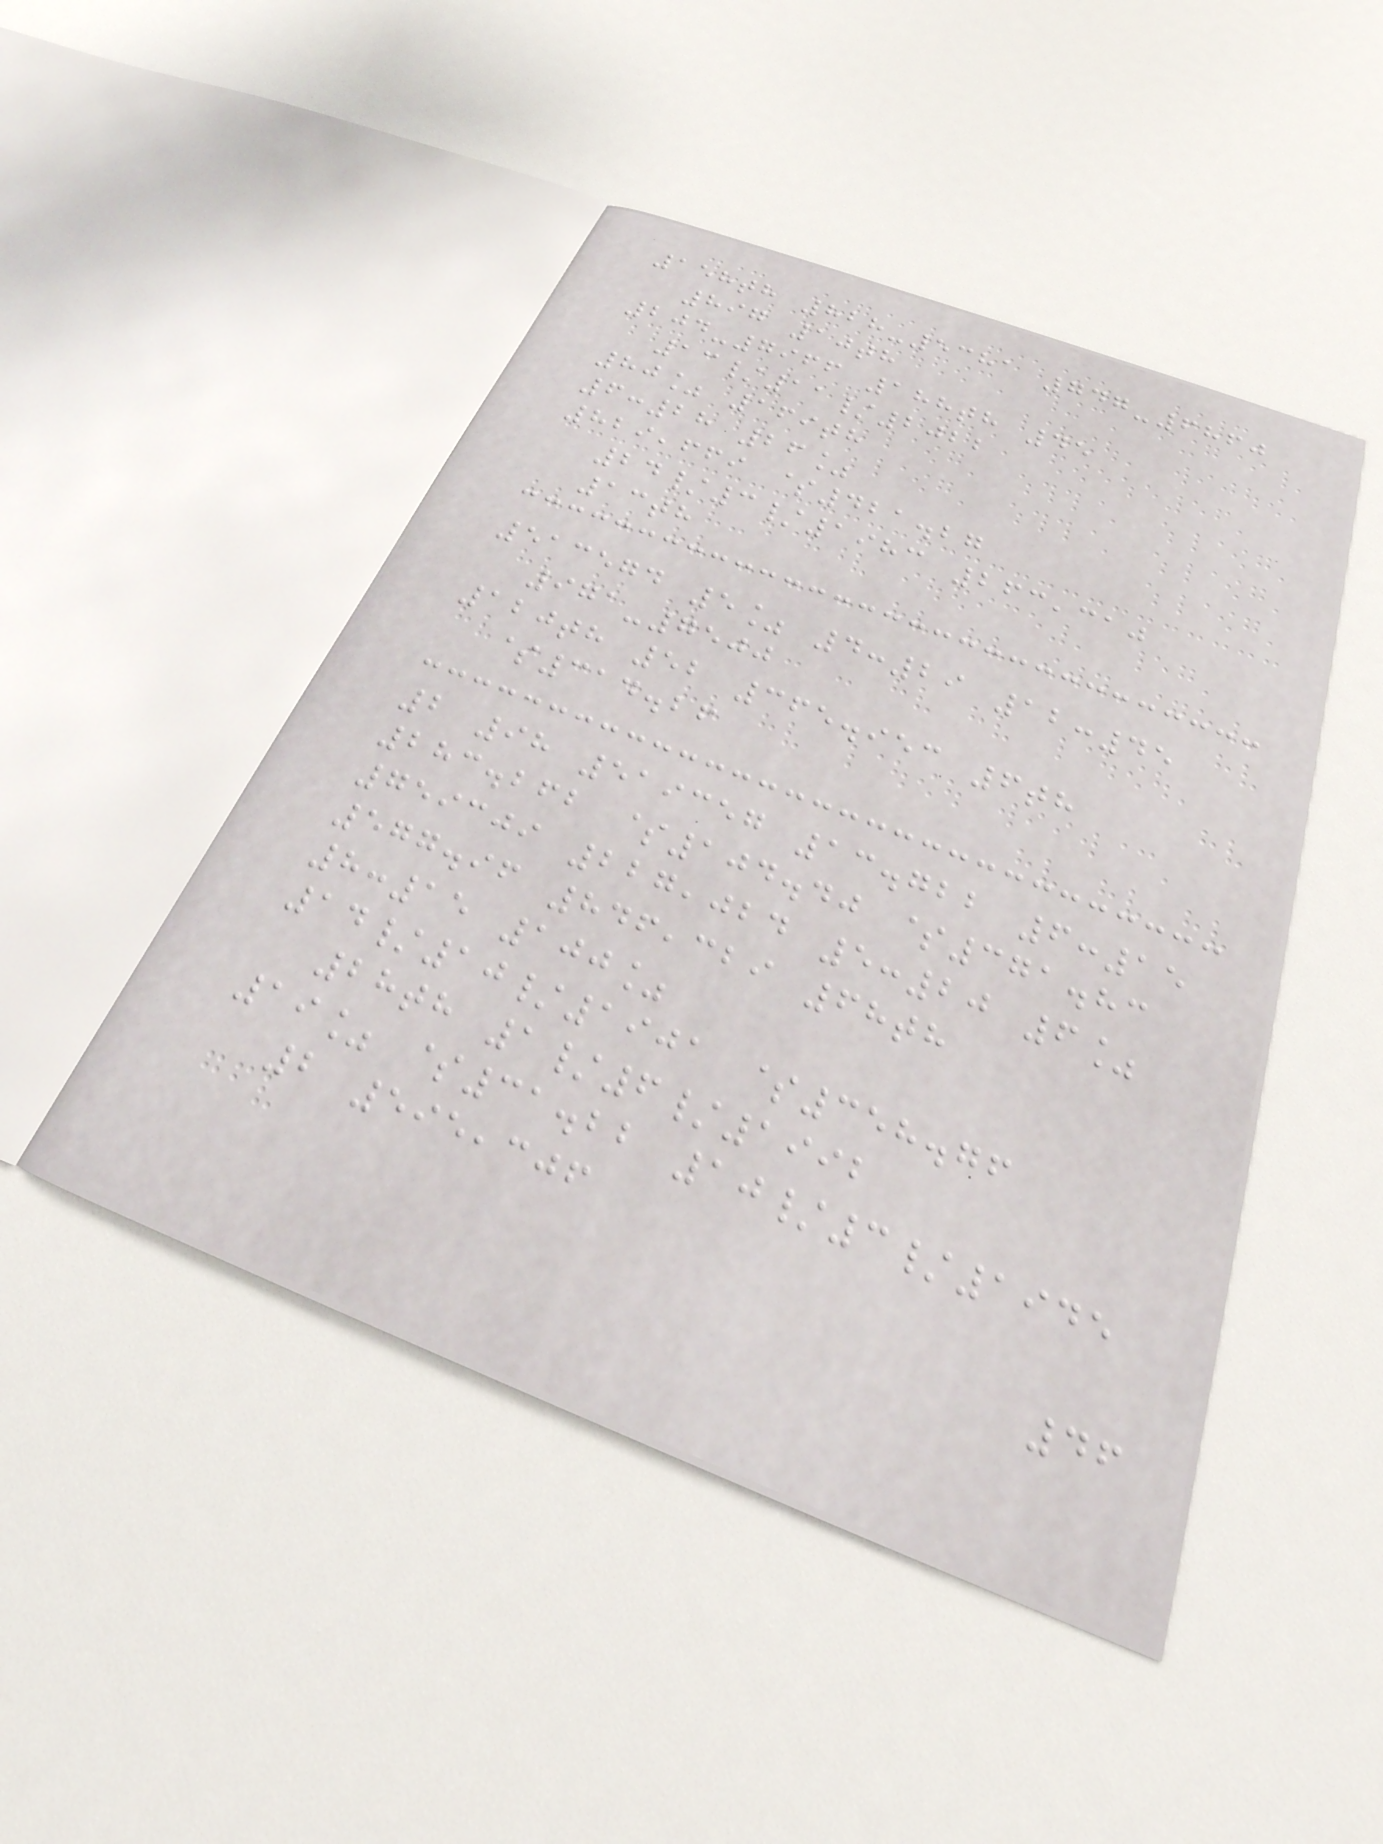158th 828-5381 747-6860
897 10th
204-7966 188th 45
13/11/2022
80% 169th
6:28 26%
829,669 $421.27
24/3/1983 263,310
13th
513574 5% 4:29 12:45
971-7500
120th 52 365.953 6th
$314.26
2 98 519357 13.722 6:15
283.262 $104.40 $371.83
759309 227,024 5:20 6%
577.96 846,329 68th
8:15 100%
14/10/1901 $358.76
28th 1/6/1992
19% $31.22 10/3/1945
2 595,306
46
